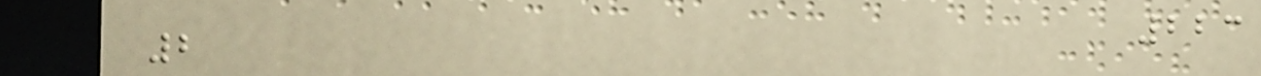223
2
